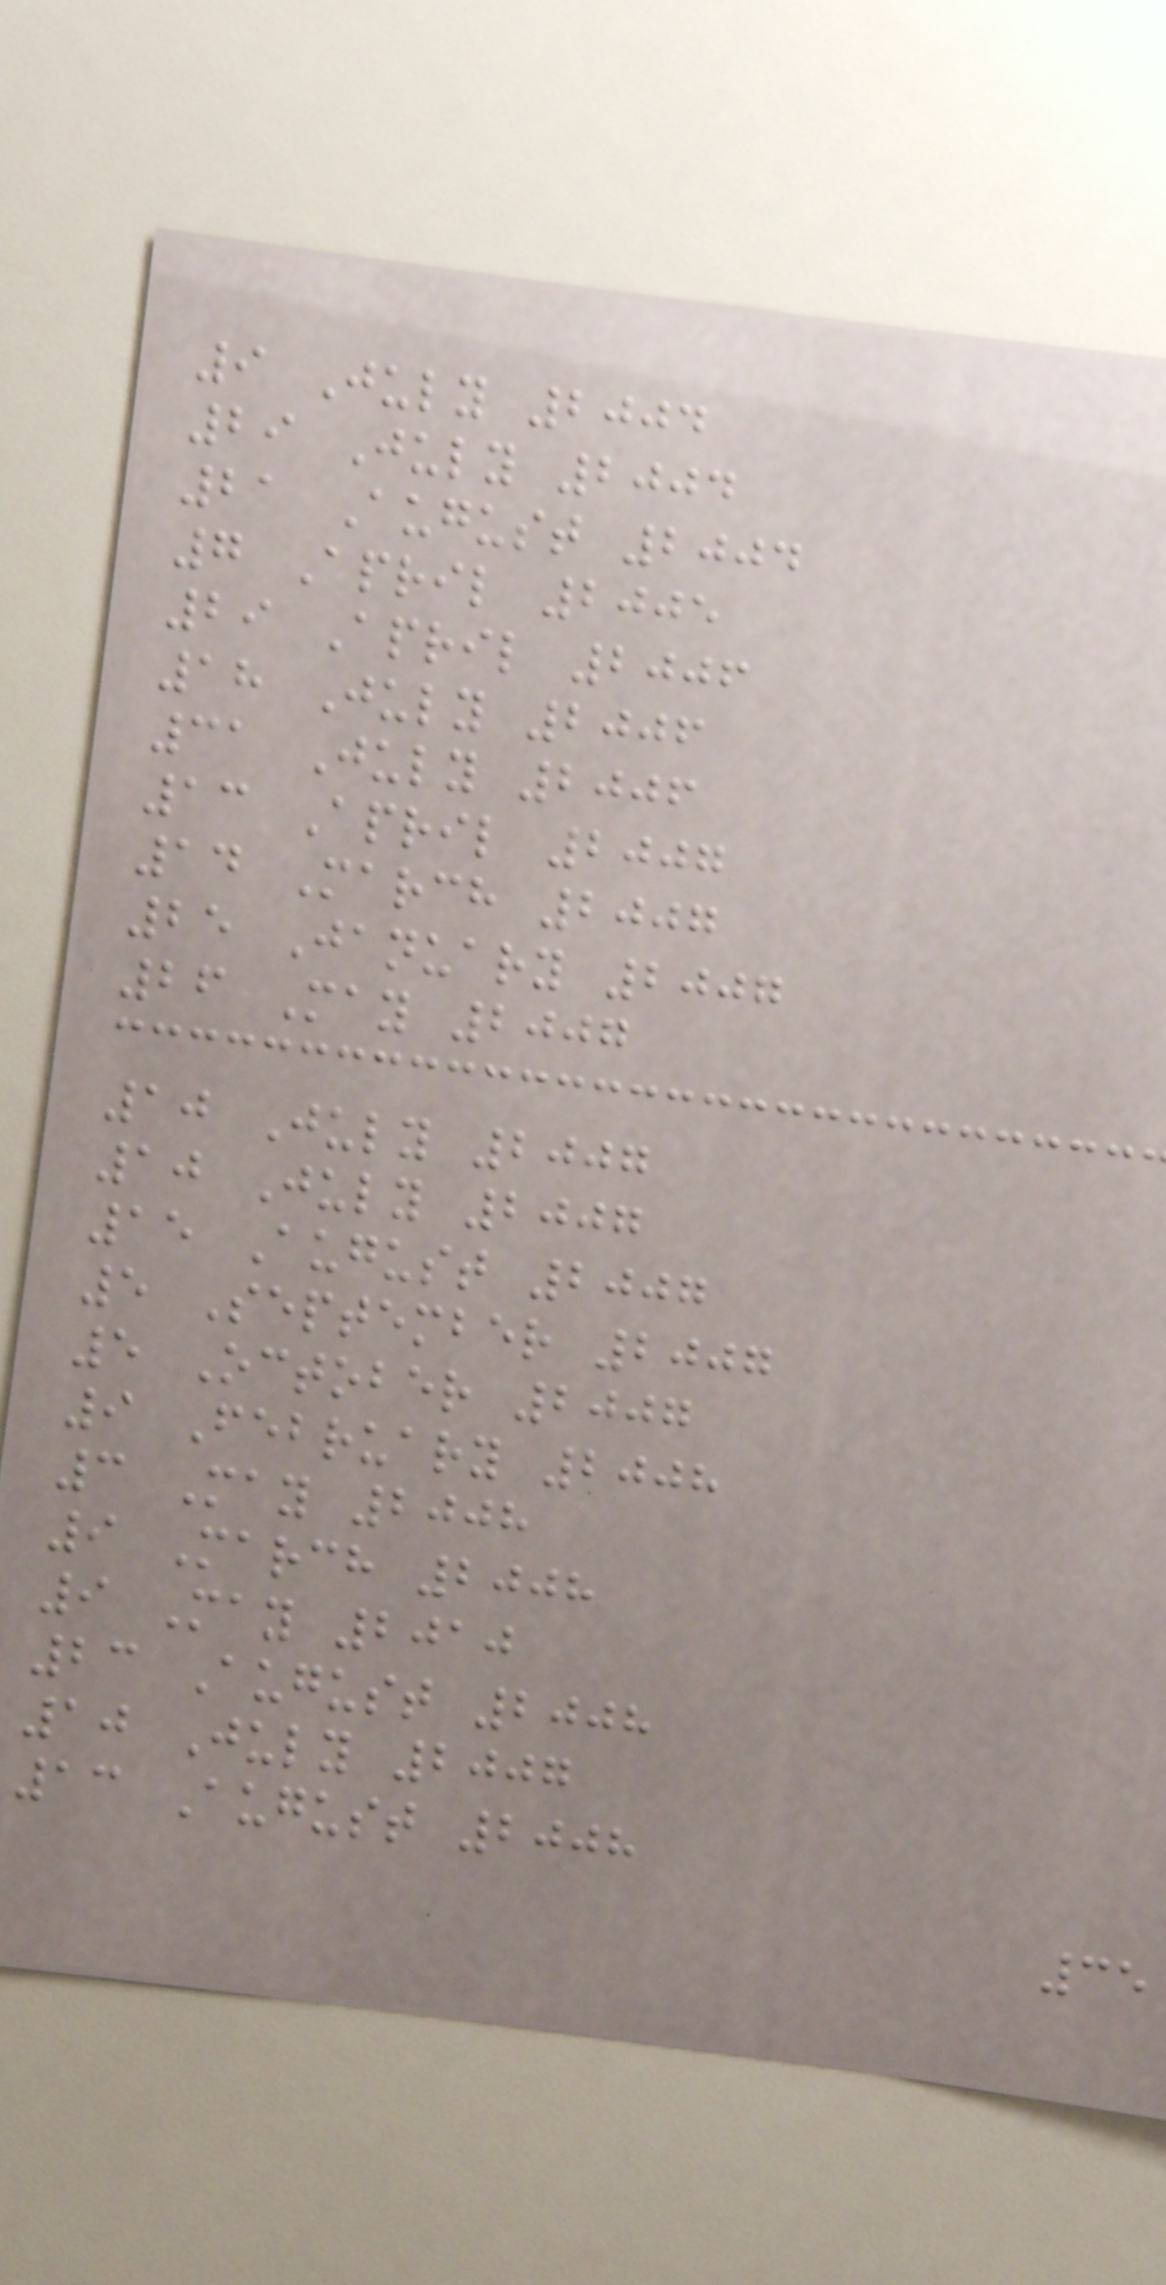9 July 2004
29 July 2004
21 August 2004
7 April 2005
29 April 2006
18 July 2006
31 July 2006
13 April 2007
14 March 2007
25 January 2007
26 May 2007
10 July 2007
10 July 2007
15 August 2007
5 September 2007
5 October 2007
9 February 2008
3 May 2008
9 March 2008
9 May 2010
23 August 2008
10 July 2007
13 August 2008
35
